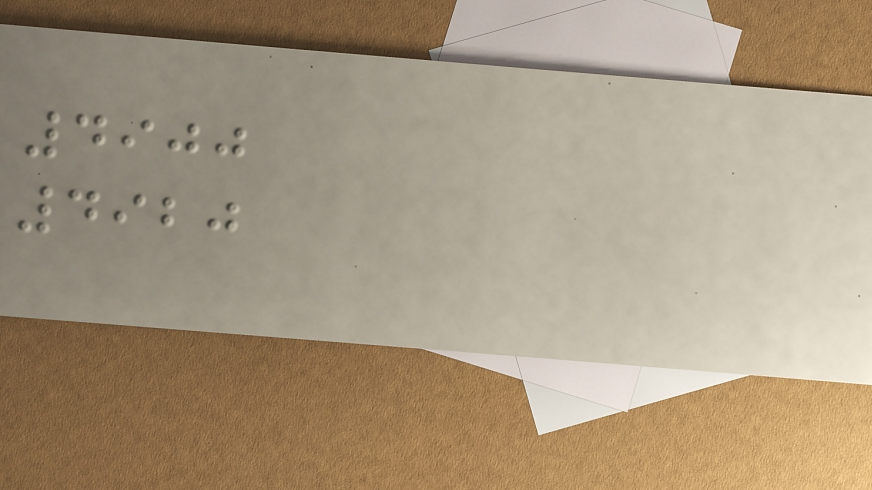4900
4920
